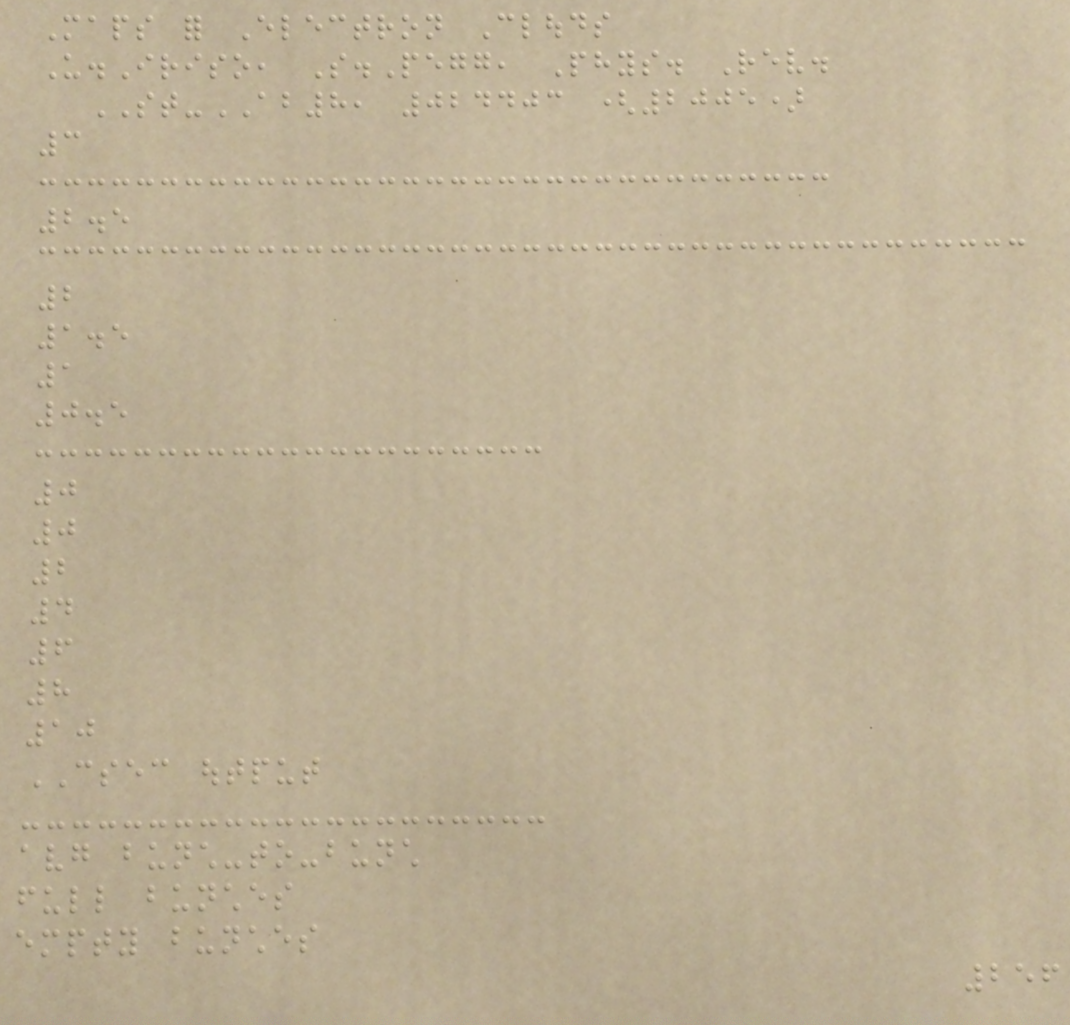Maps for Electron Clouds
U.Iriso, S.Pegg, Phys. Rev.
ST-AB8, 024403 (2005)
3
2.5
2
1.5
1
0.5
0
0
2
4
6
8
10
CSEC output
avg bunch-to-bunch
full bunches
empty bunches
256
